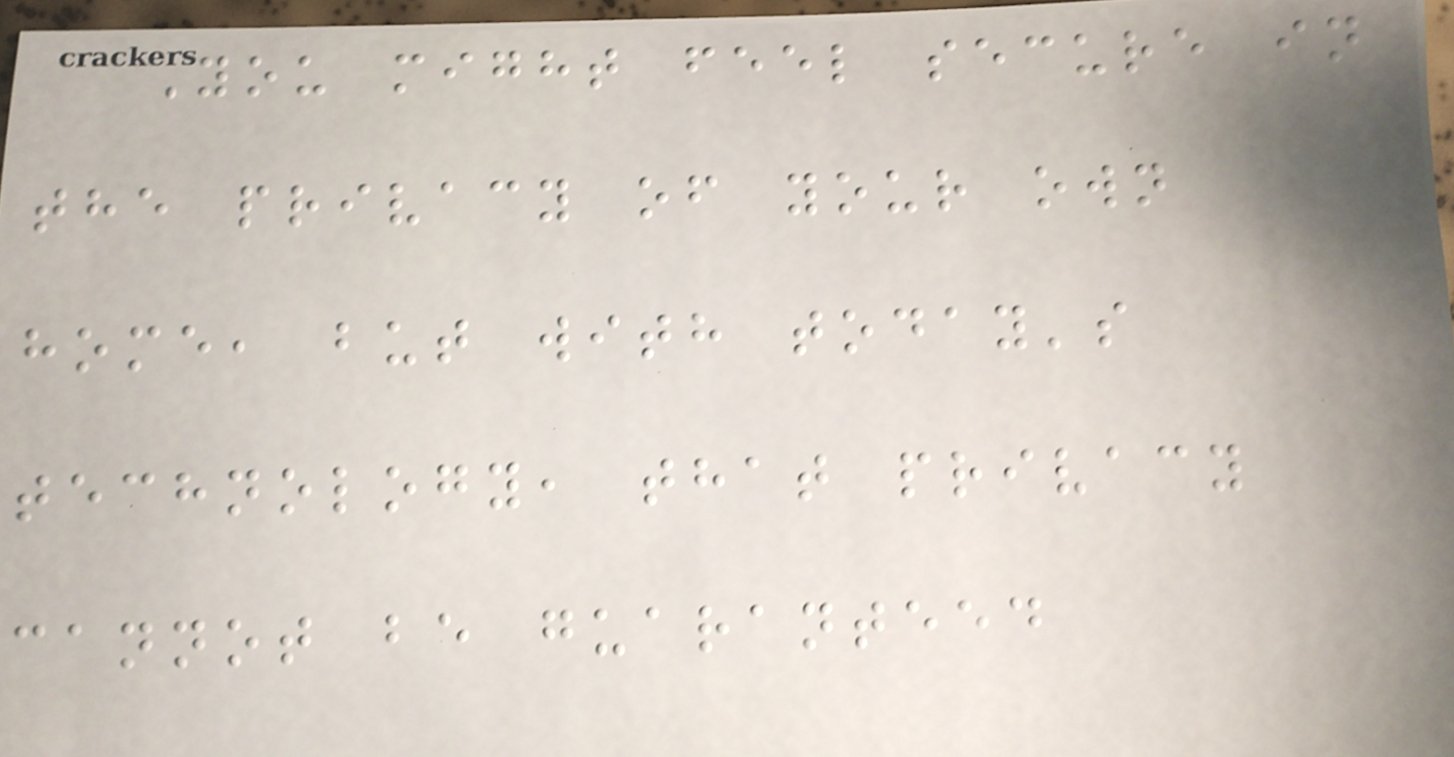You might feel secure in
the privacy of your own
home, but with today's
technology, that privacy
cannot be guaranteed
